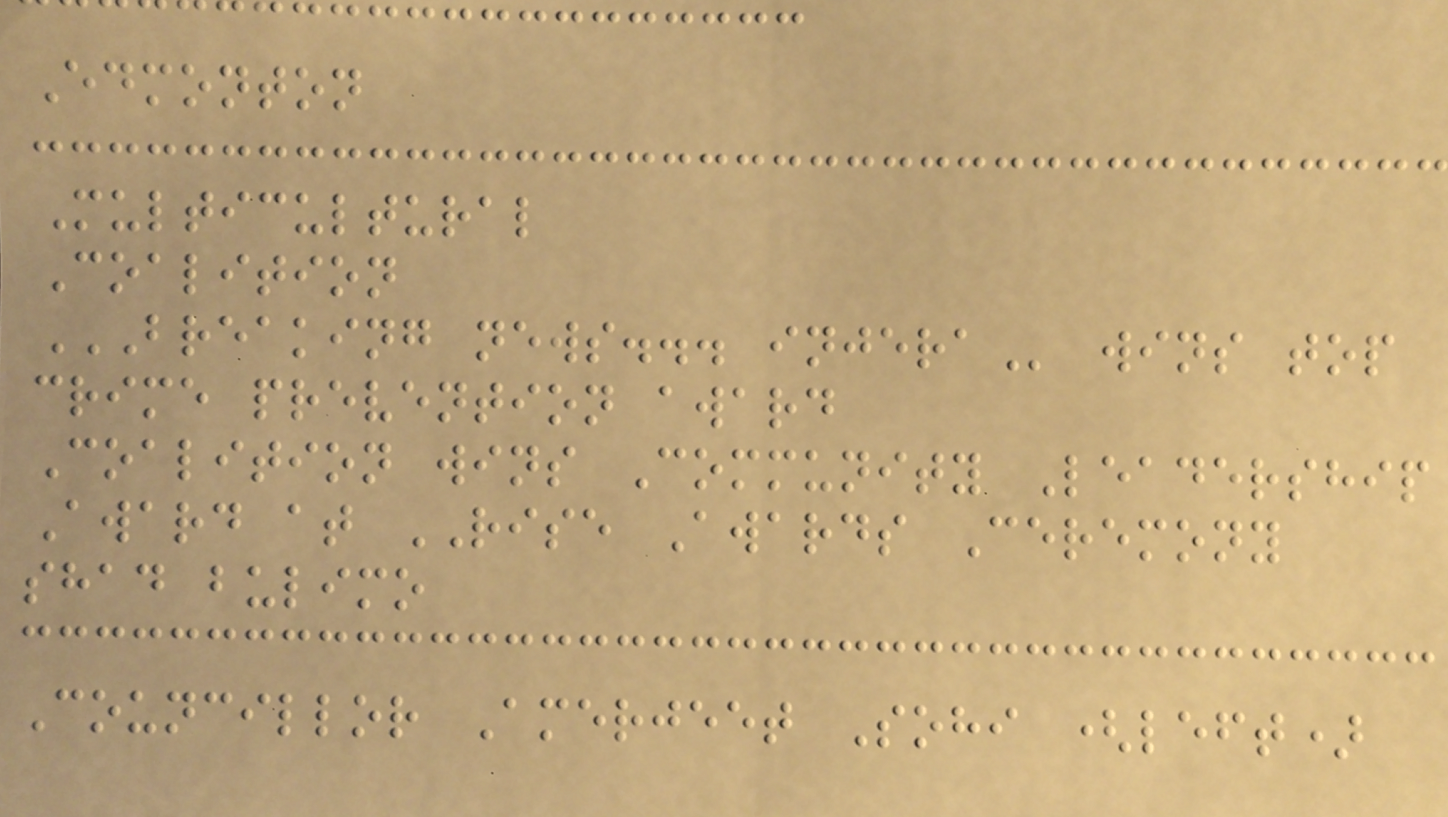Edmonton
Multicultural
Coalition
BREAKING NEWS... INJERA wins top
crime prevention award
Coalition wins Community Leadership
Award at RISE Awards Ceremony
shad bulimo
Councillor Amerjeet Sohi (left)
